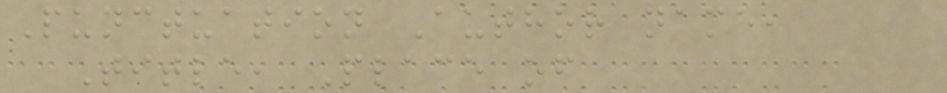Punctuation Author name,
Title, Place of
